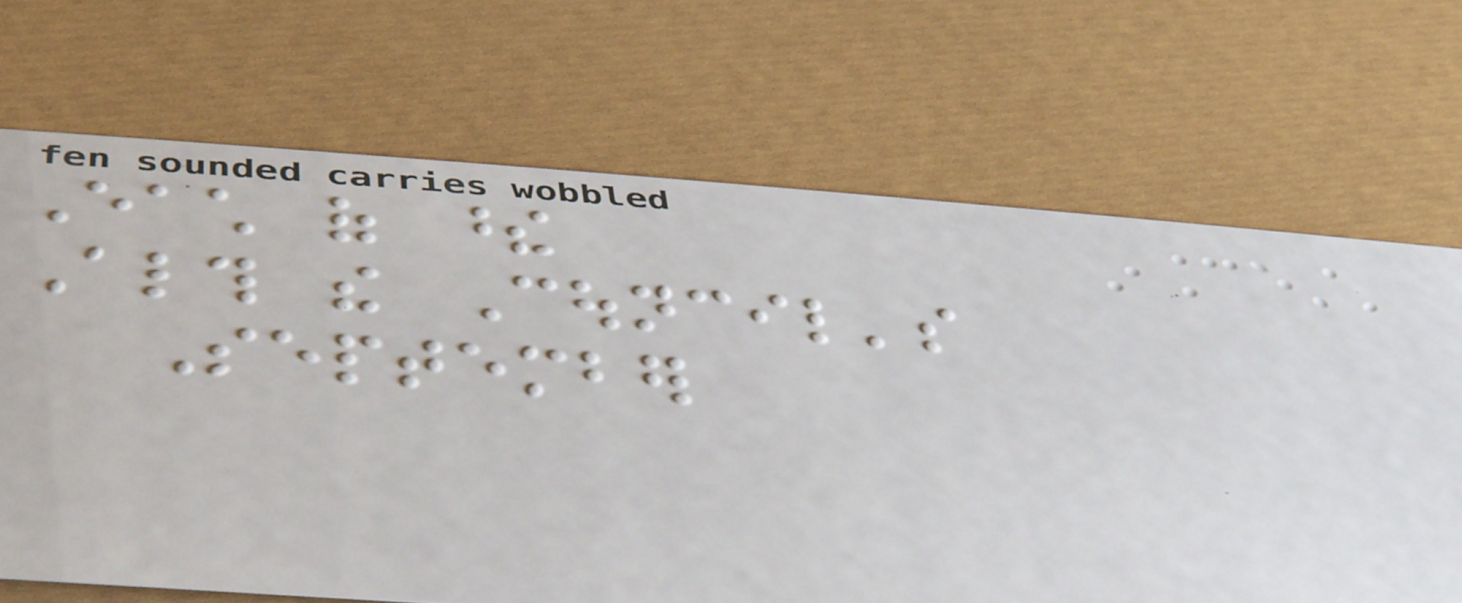Each of these
Although the Council's
September
